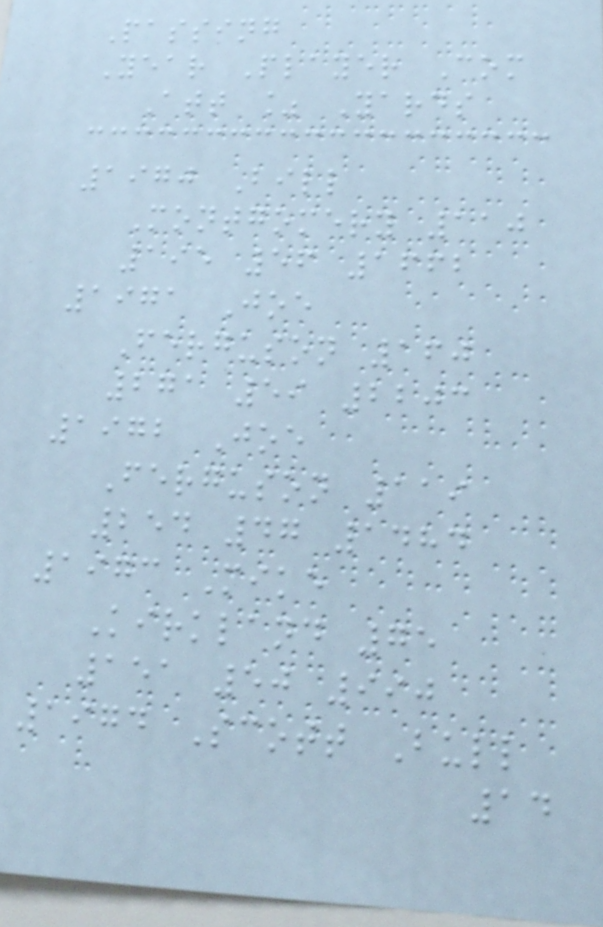Passing
Year Player Com
Att % Yards
1970 Bill
Montgomery 110
195 56 1662
1971 Joe
Ferguson 160
271 59 2203
1972 Joe
Ferguson 119
254 47 1484
1973 Mike
Kirkland 75
151 50 990
1974 Scott Bull
14
